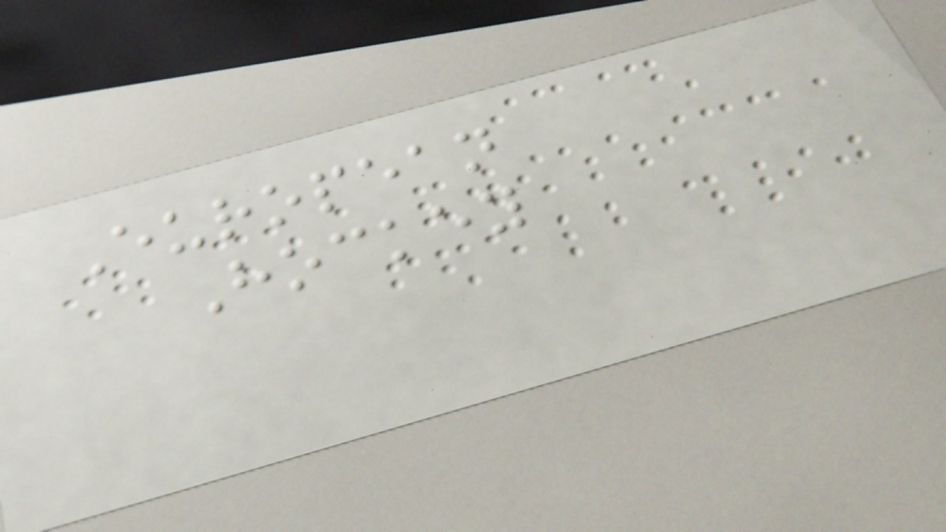European
Hockey
